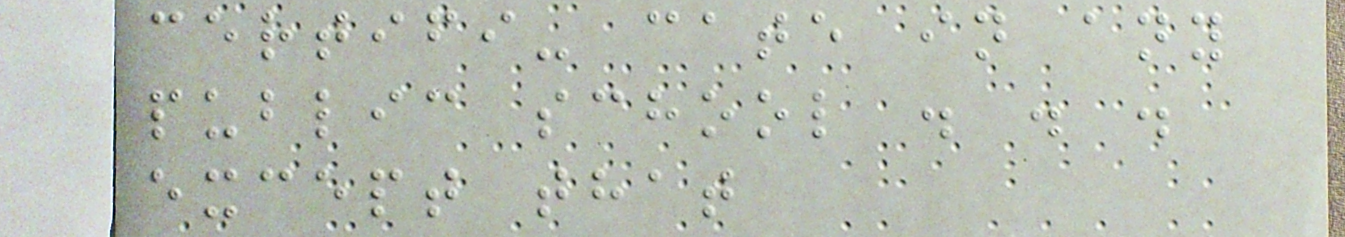certifi- cate in any
public school . . .
except that
